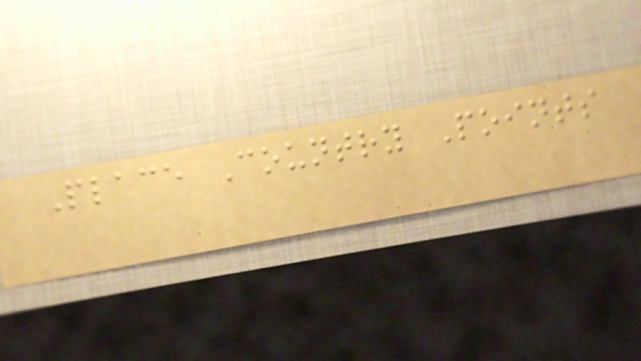Place Country Points
